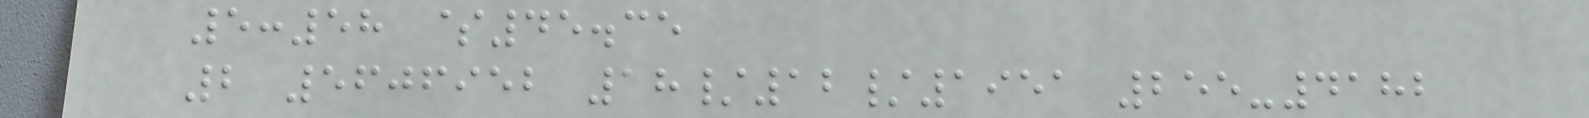5:58 $45.35
2 5606952 18/12/1951 255-4182
